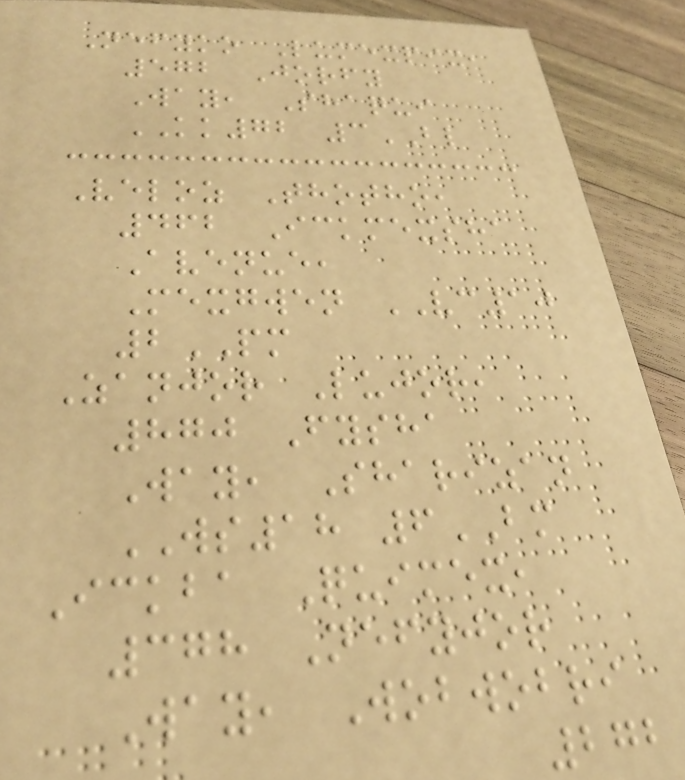Nefyko Lumexpix,
572 Jorfy
Way, Shaqui
KK72 3BL
Veloz Thotho,
462 Ickmexsha
Avenue,
Mexgwen VC10
2PM
Zanjor Lujor,
870 Fysha
Way, Sharizan
WS18 6BM
Ickba Quimex,
378 Nefyjor
Way, Wobwobri
272
